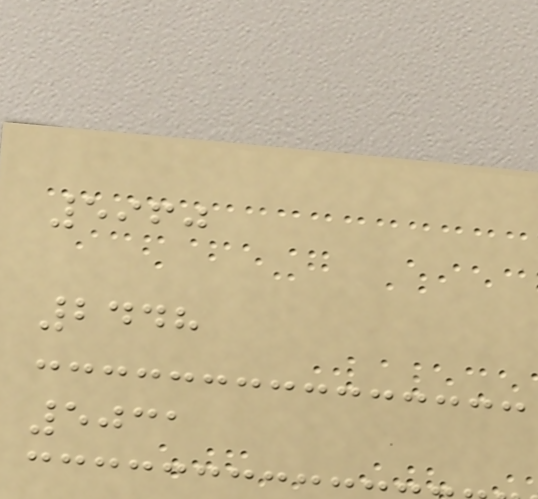5960
2448
5031
